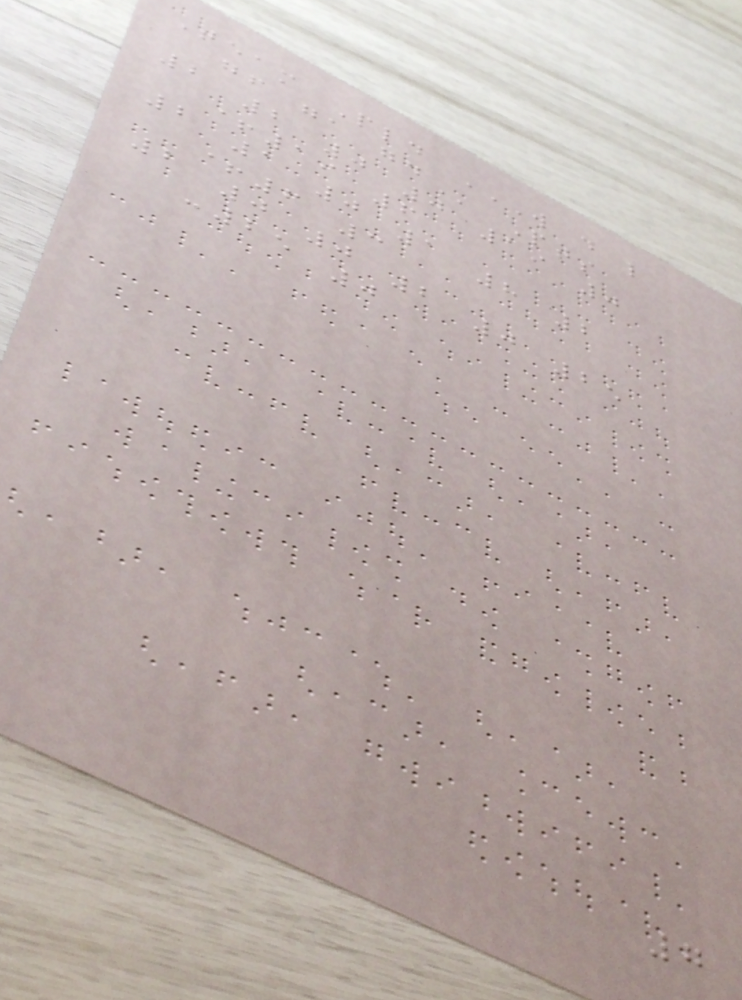Team Pld W D L
GF GA GD Pts
2 2 0 0 19 0
+19 6
2 1 0 1 8 2
+6 3
2 0 0 2 0 25
-25 0
7
